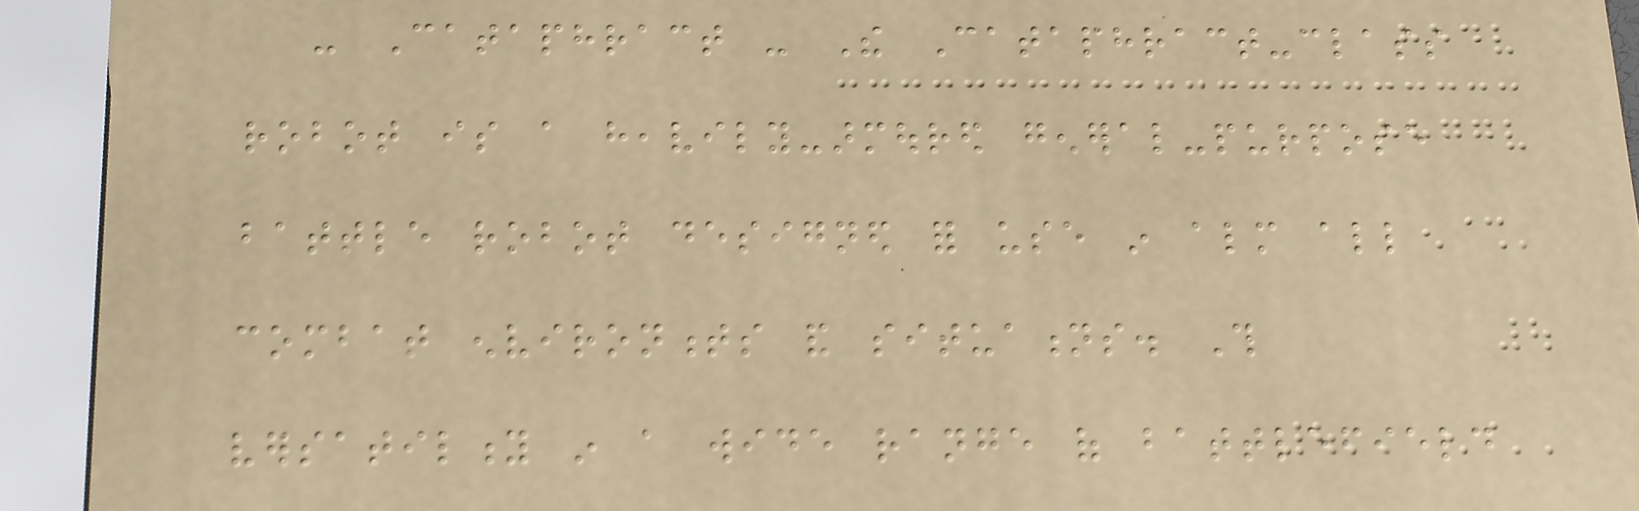- Cataphract - The Cataphract-class
robot is a heavily-armoured general-purpose
battle robot designed for use in almost all
combat environments and situations. This
versatility in a wide range of battlefield
